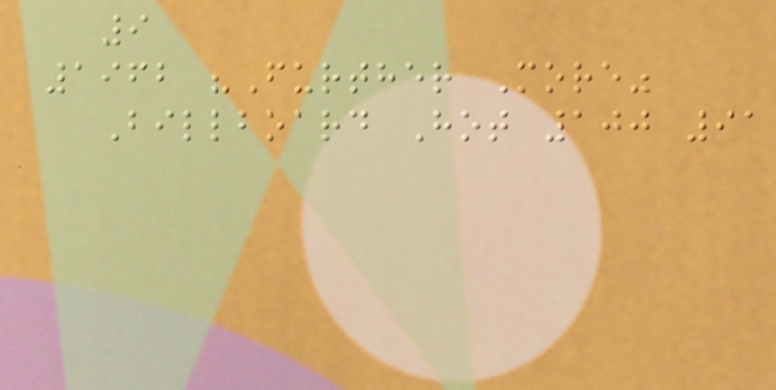9
1962 "Further More"
Billboard Hot 100 91
